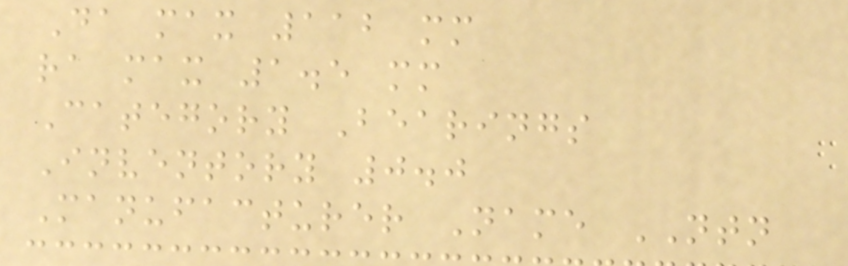Da max 112 mm
ra max 1.5 mm
Category Bearings
Inventory 0.0
Manufacturer Name NTN
